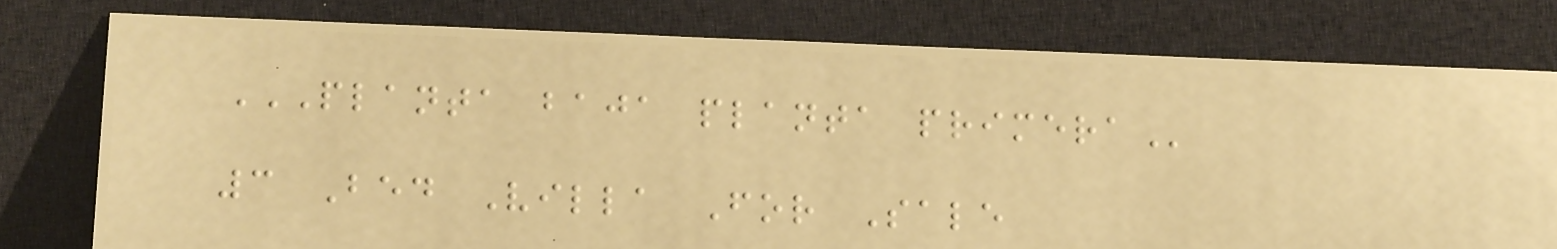PLANTA BAJA PLANTA PRIMERA
3 Bed Villa For Sale
